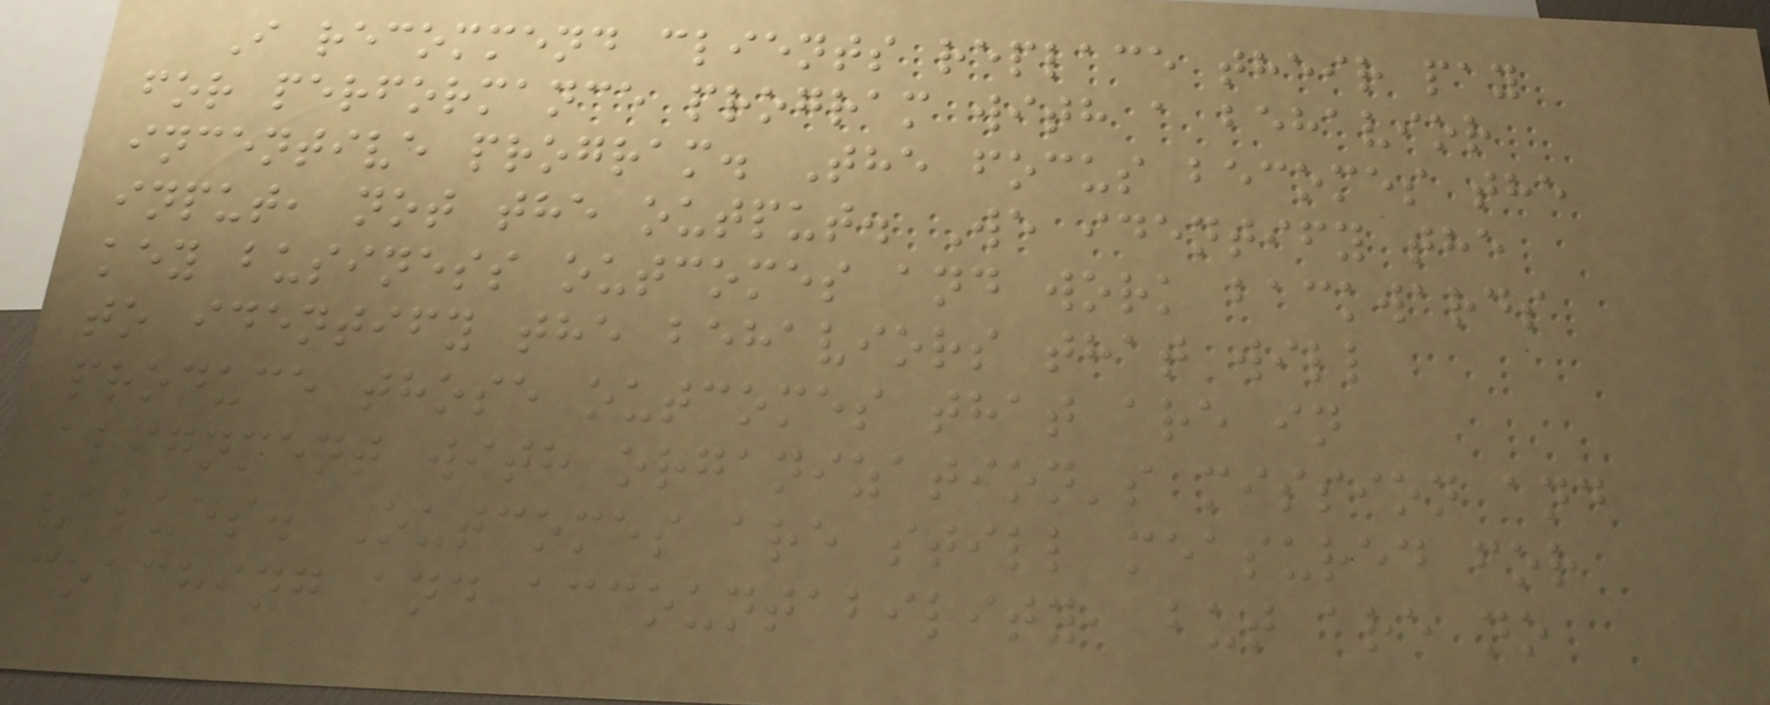I recommend clients replace their pay
for performance program with a behavior
incentive program. The focus becomes the
input, not the output. We identify the
key business outcomes and work backwards
to identify the behaviors that will
produce those outcomes that are in
alignment with organization's mission and
values. Outcomes are still measured for
coaching and accountability, but are no
